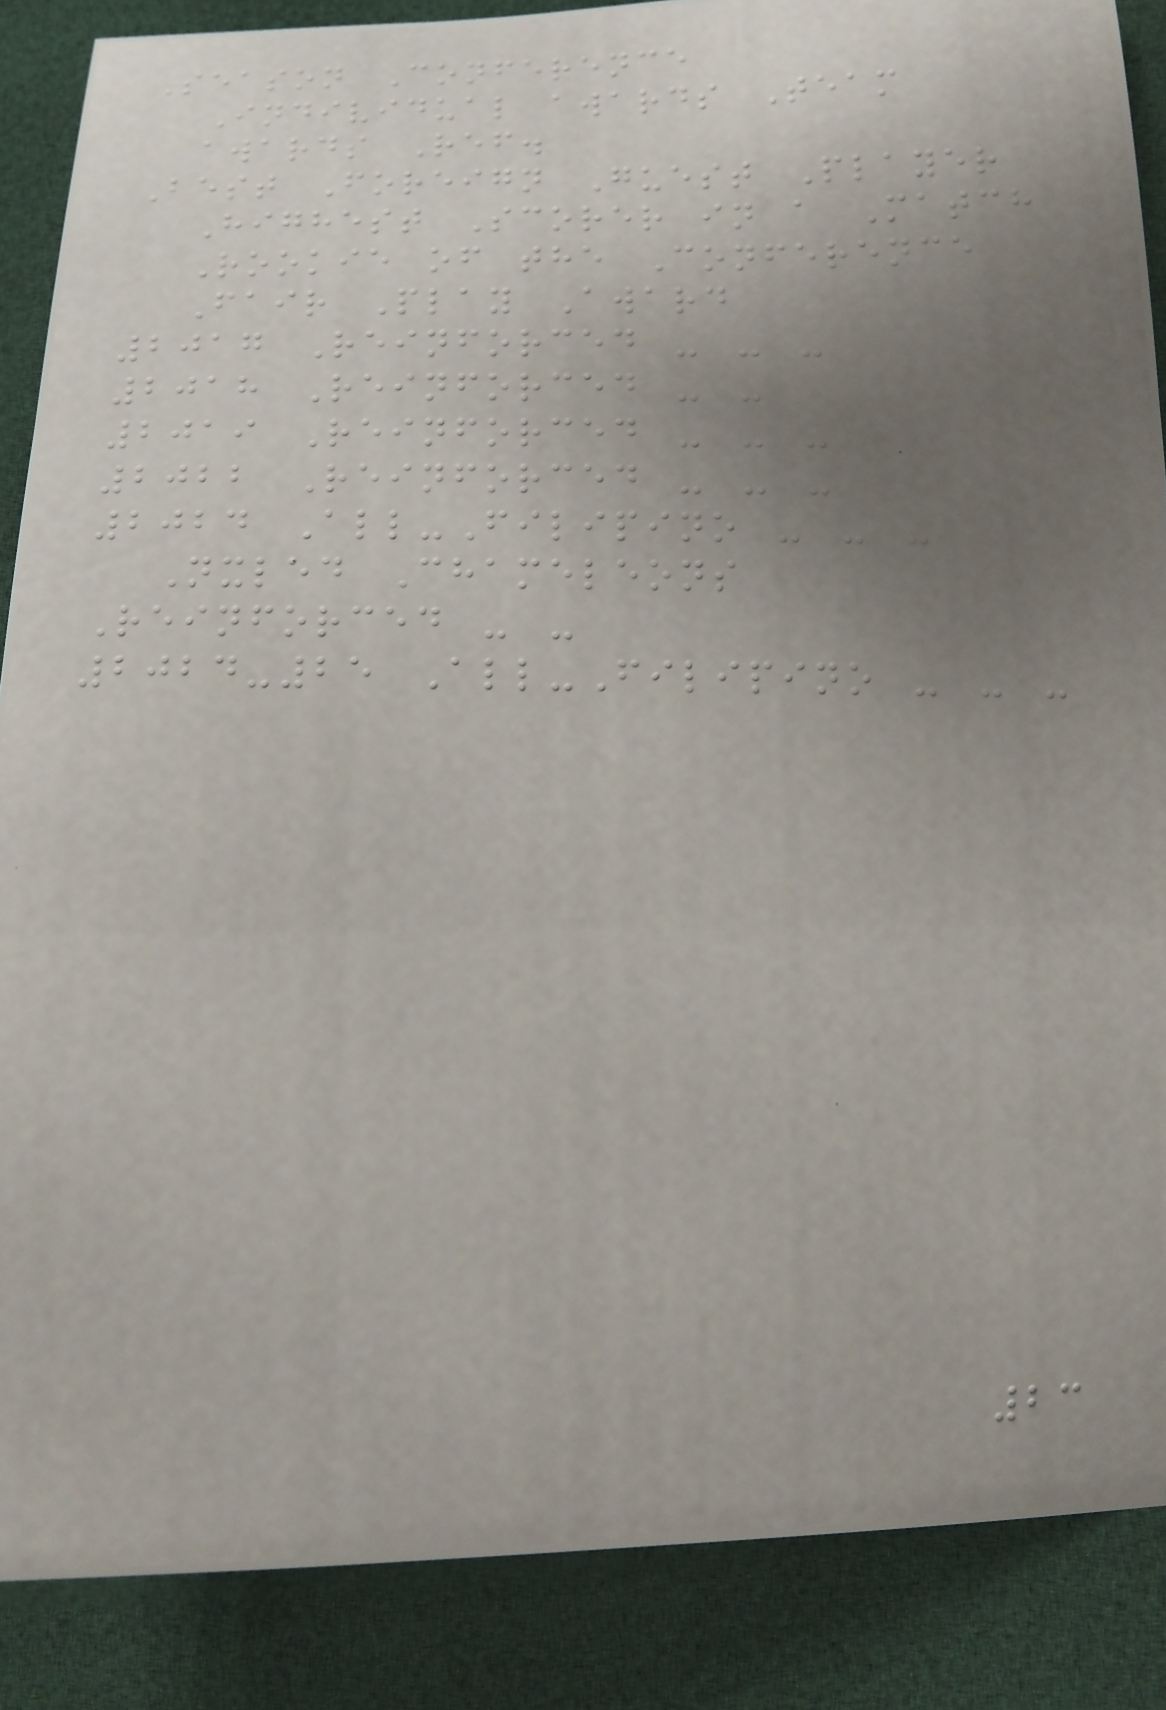Season Conference
Individual awards Team
awards Ref.
Best Foreign Guest Player
Highest Scorer in a Match
Rookie of the Conference
Fair Play Award
2017 Reinforced - - -
2018 Reinforced - -
2019 Reinforced - - -
2022 Reinforced - - -
2024 All-Filipino - - -
Nxled Chameleons
Reinforced - -
2024-25 All-Filipino - - -
23
